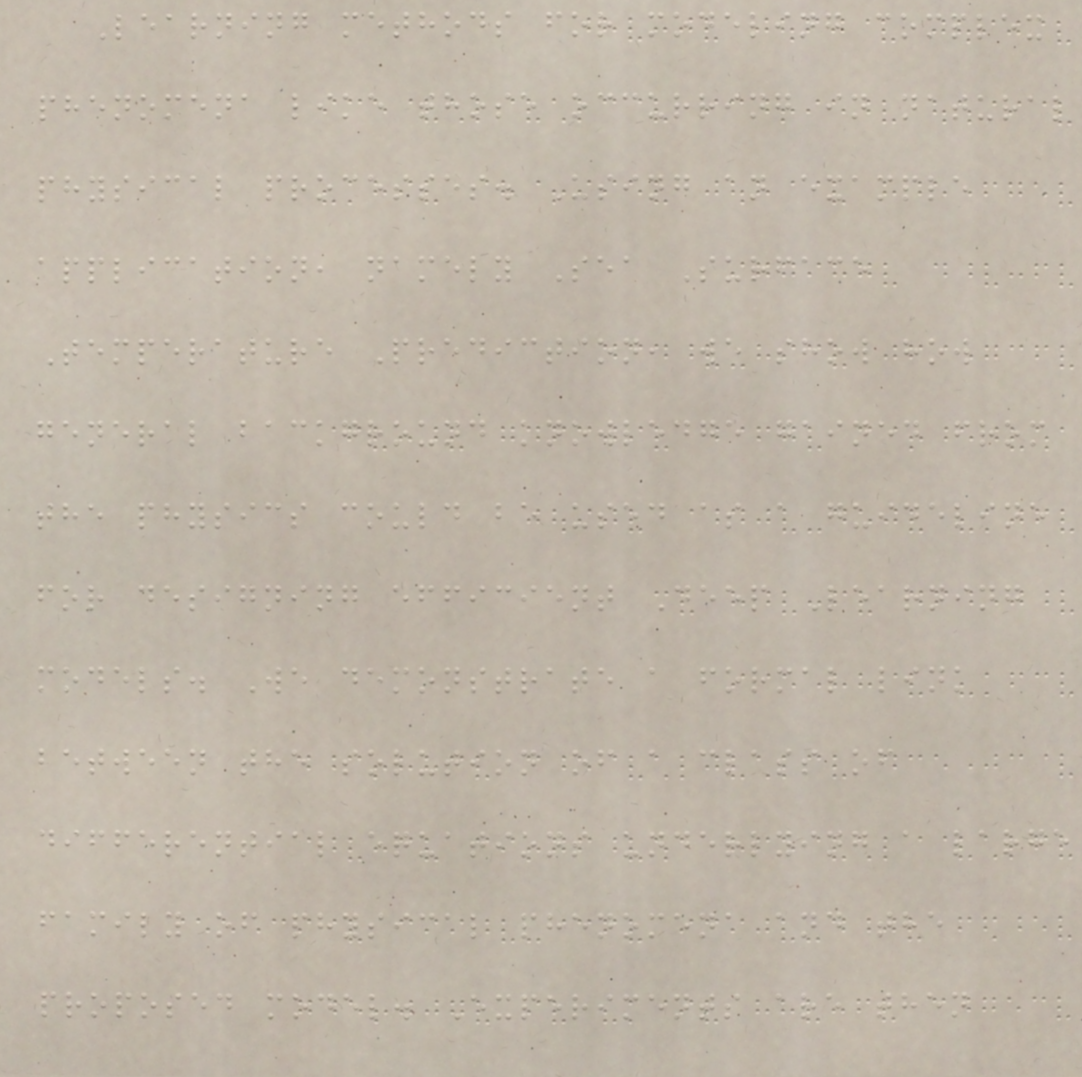Learning methods for modeling complex
phenomena like those occurring in natural
physical processes. Using an example
application, namely Sea Surface
Temperature Prediction, we show how
general background knowledge gained from
the physics could be used as a guideline
for designing efficient Deep Learning
models. We demonstrate a formal link
between the solution of a class of
differential equations underlying a large
family of physical phenomena and the
proposed model. Experiments are then
